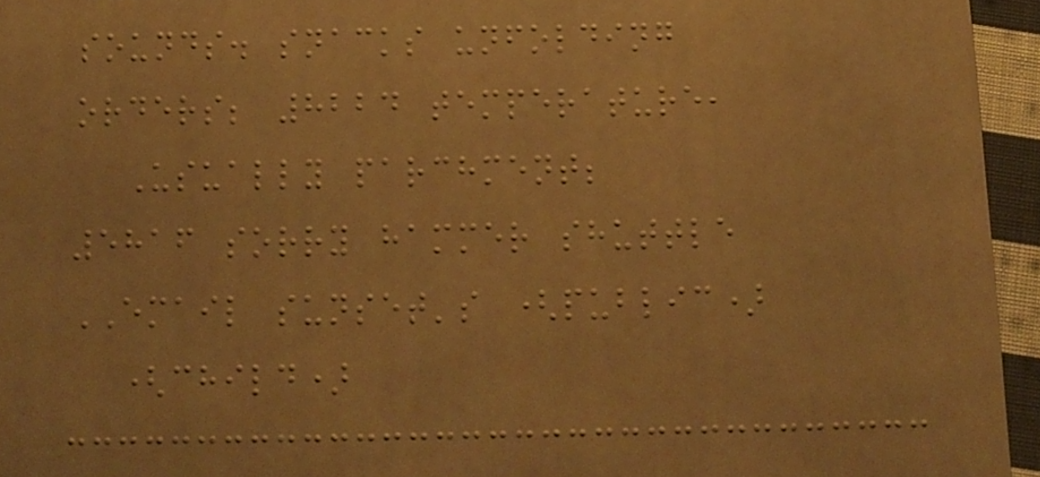sounds. snacks unfolding
orders; 8224 temperature,
Usually parchment;
5816 sorry hammer shuttle
EMAIL sunset's (public)
(child)
